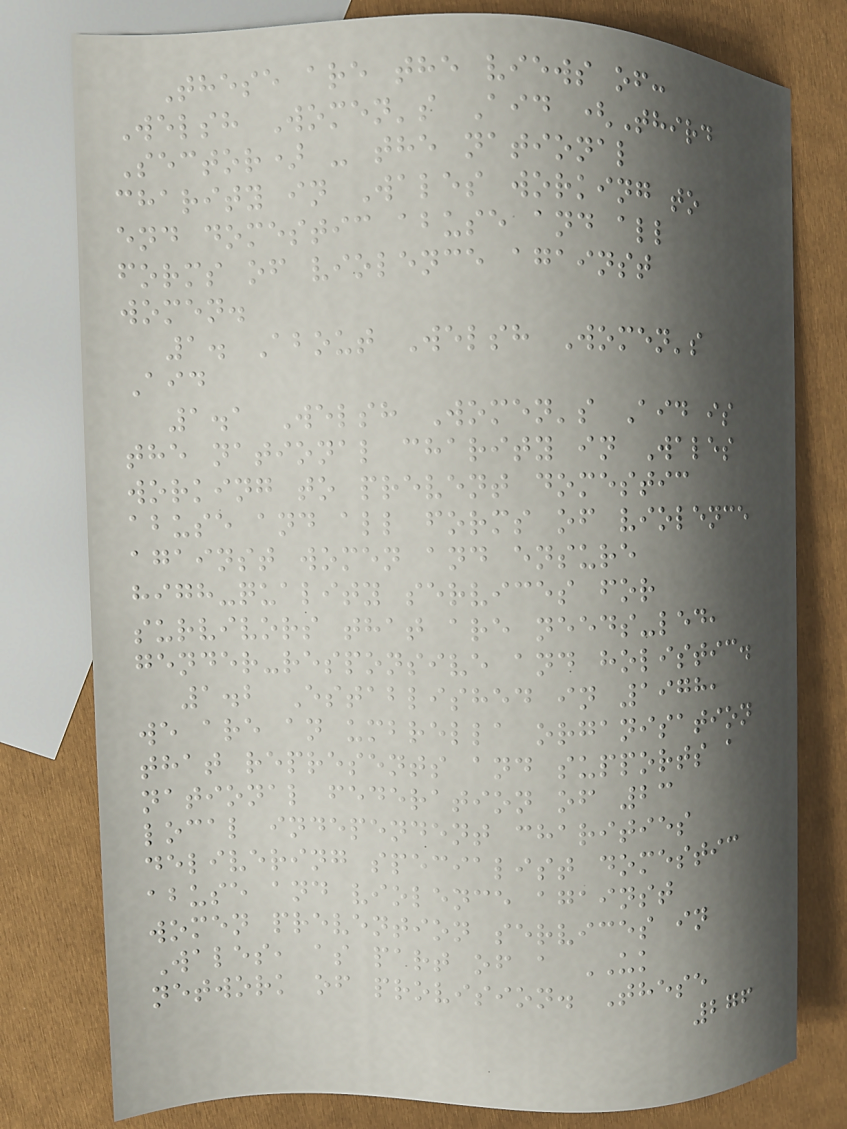These are the views of:
Welsh Women's Aid (Third
Sector) - the national
charity in Wales working to
end domestic abuse and all
forms of violence against
women.
1. About Welsh Women's
Aid
1.1 Welsh Women's Aid is
the national charity in Wales
working to prevent domestic
abuse and all forms of violence
against women and ensure
high-quality services for
survivors that are needs-led,
gender-responsive and holistic.
1.2 Established in 1978,
we are an umbrella organisation
that represents and supports a
national federation of 23
local independent charities
delivering specialist domestic
abuse and violence against
women prevention services in
Wales, as part of a UK
network of provision. These
276
